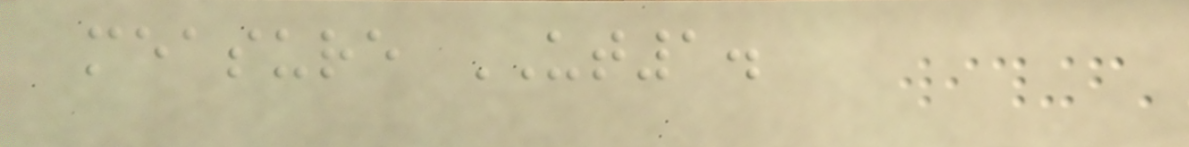measure UT1.
